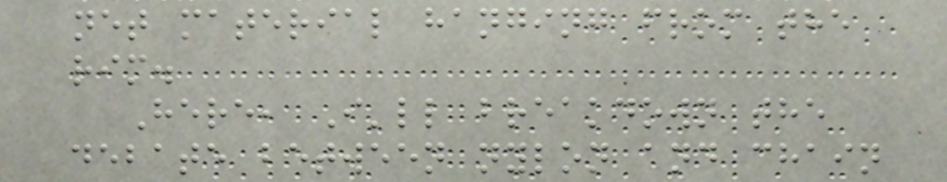net material hanging from the
rim.
Here, I'll breakdown the
debate between nylon and chain
